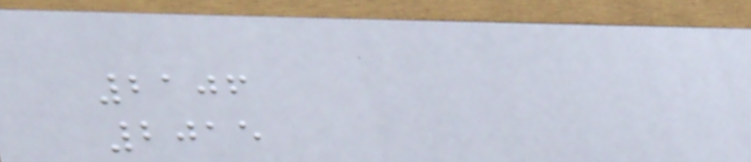2106
2015
